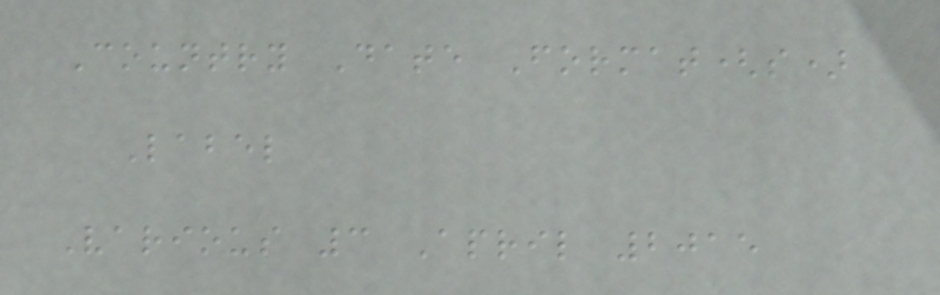Country Date Format(s)
Label
Various 3 April 2015
